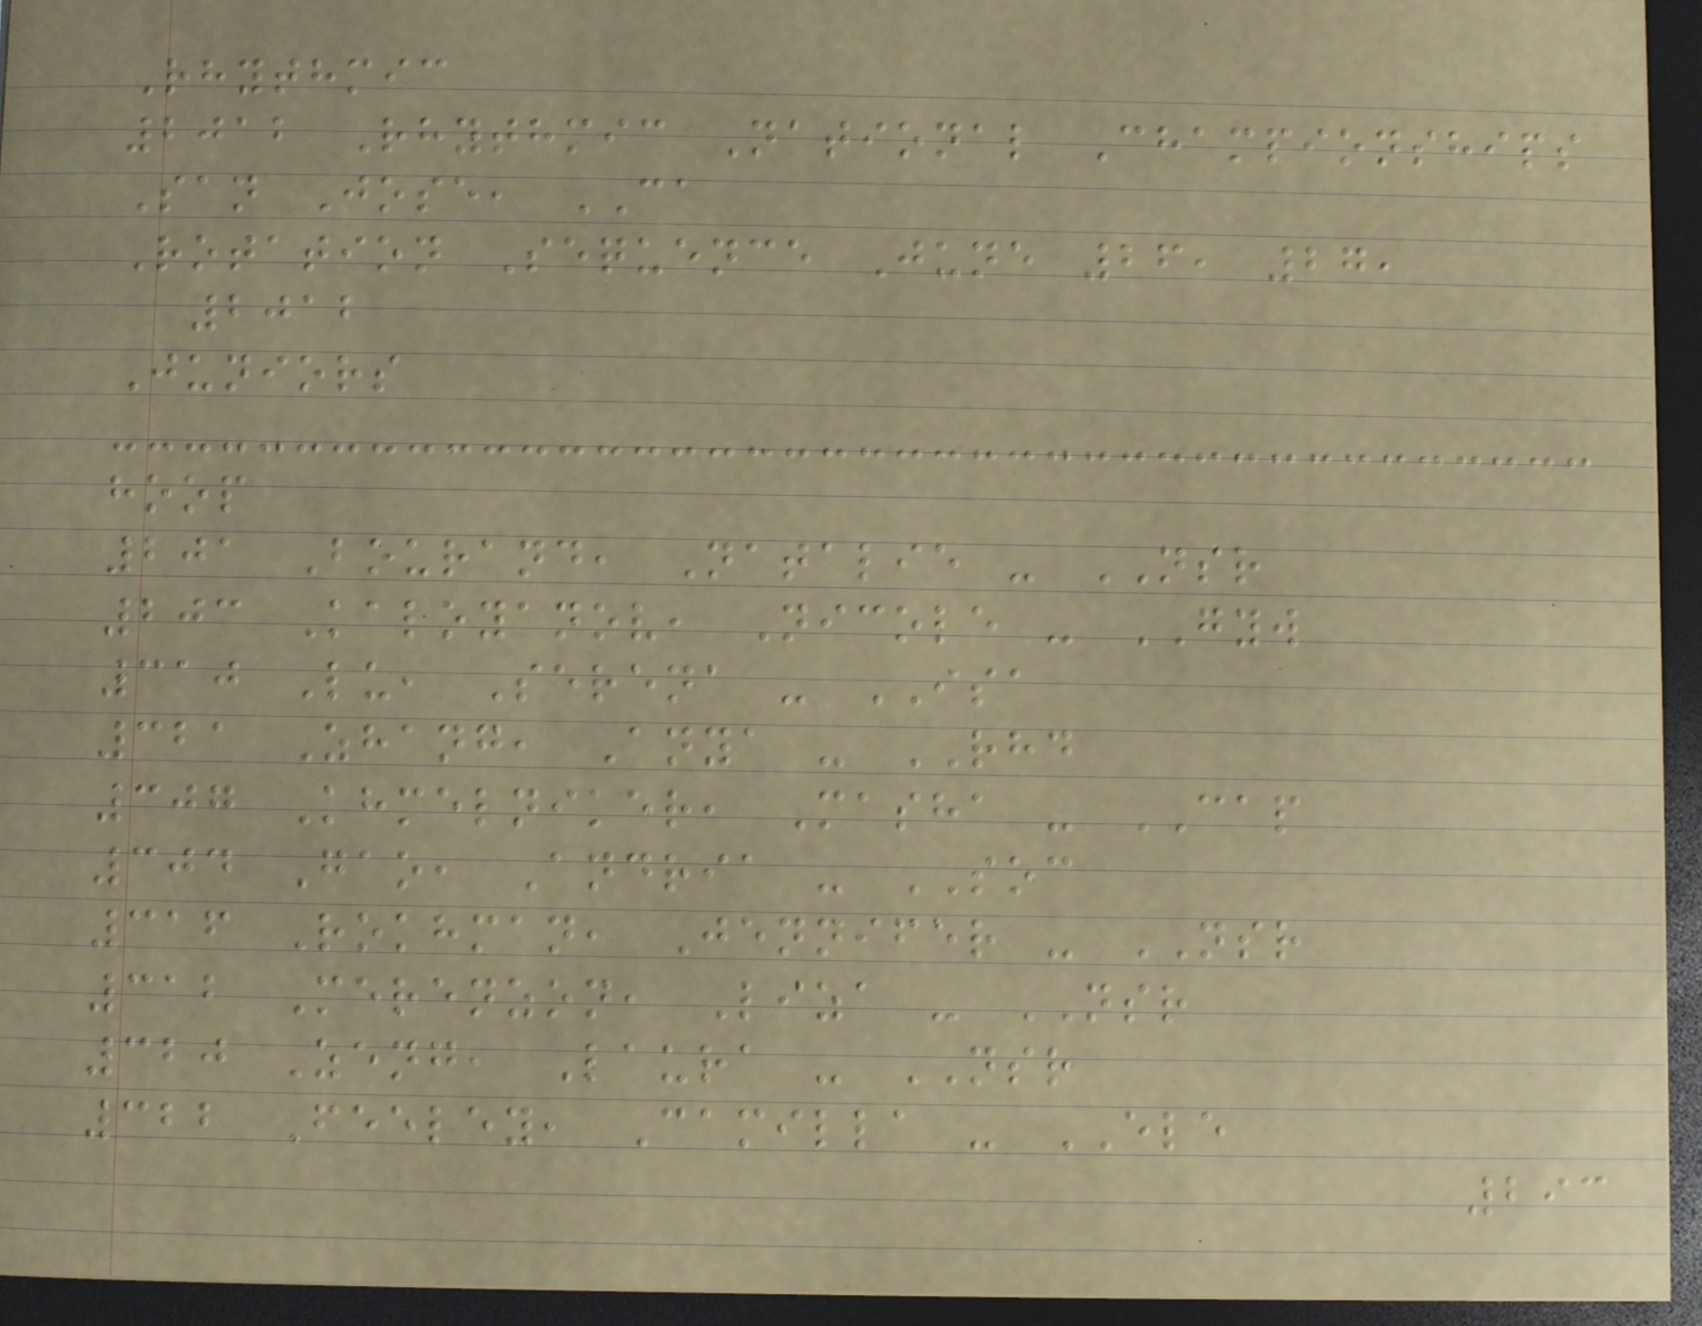Rhythmic
2012 Rhythmic National Championships
San Jose, CA
Rotation Sequence June 26, 27,
2012
Juniors
hoop
201 Bourand, Natalie - NSR
203 Kaloyanov, Nicole - GYW
310 Lu, Serena - ISA
321 Zhang, Anya - RHD
307 Khmelniker, Masha - CAP
304 Gao, Andria - SOC
316 Rokhman, Jennifer - NSR
312 Merenzon, Liza - NSR
320 Zeng, Laura - NSR
322 Feeley, Camilla - ELE
293
